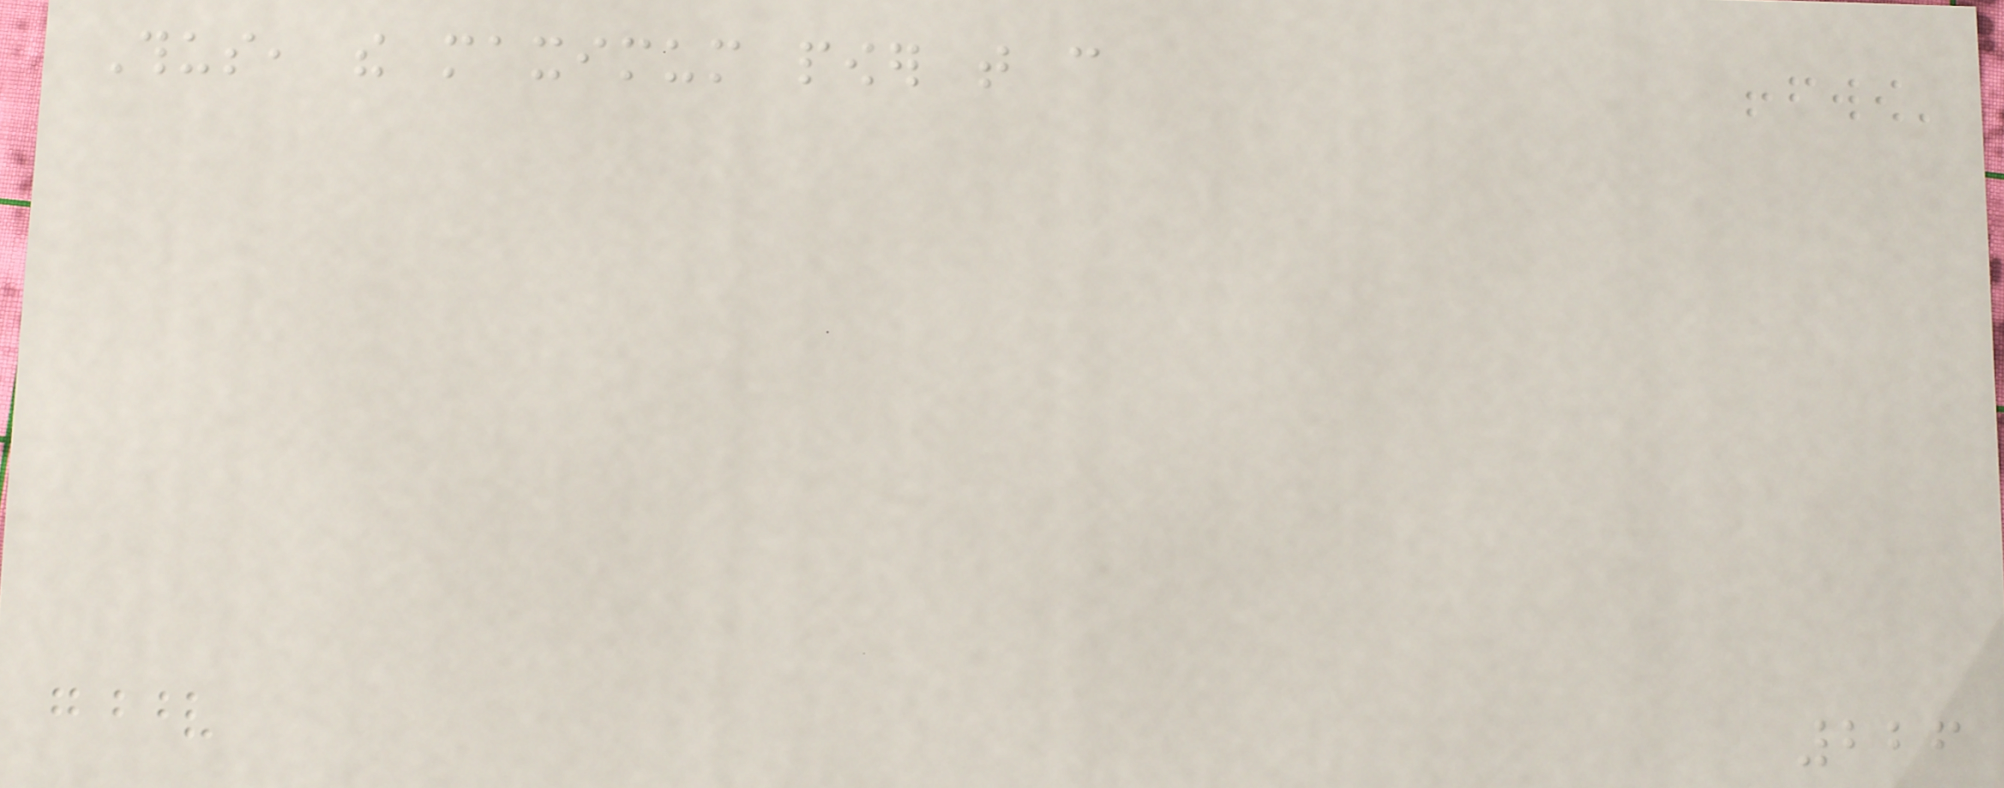Thus, the maximum power that can
226
